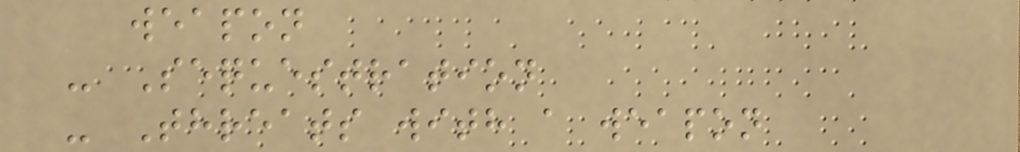weapon
- Sequestration
- Threats with a weapon
